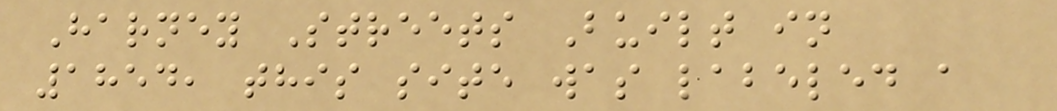Harney Streets Built in
1854, this site was labeled a
